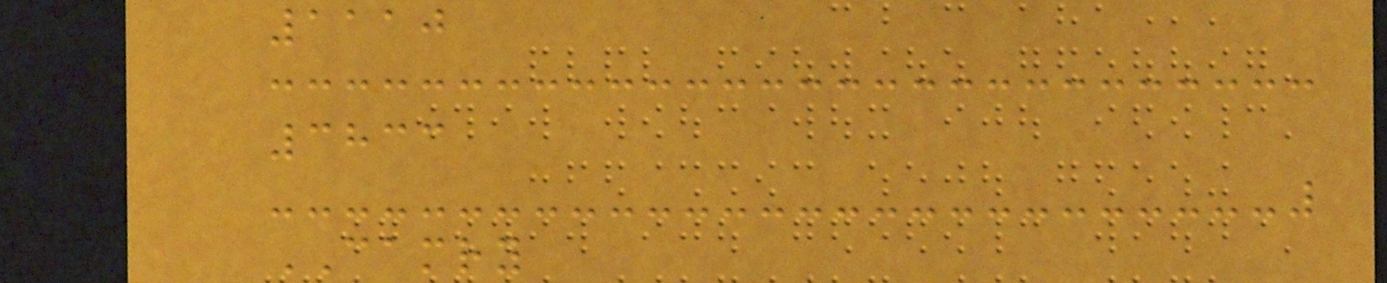1110
3833
CAMRY
